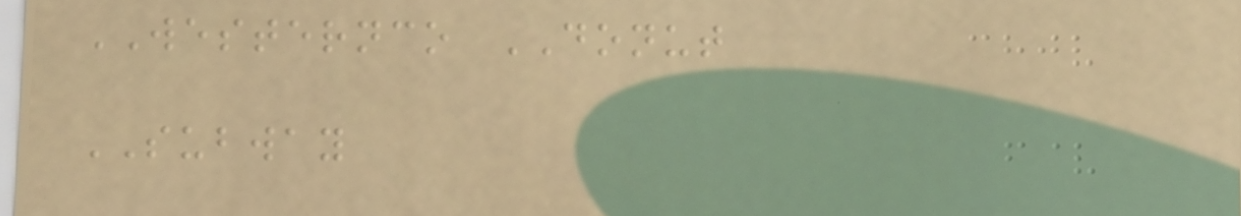WESTERNCO DONUT
SUBWAY
